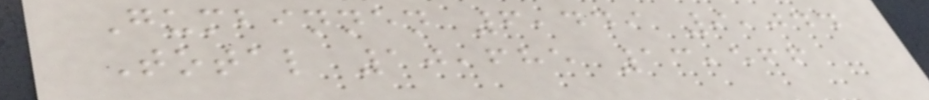Gumbinnen 6,449 9,044
Total 10,685 13,566
